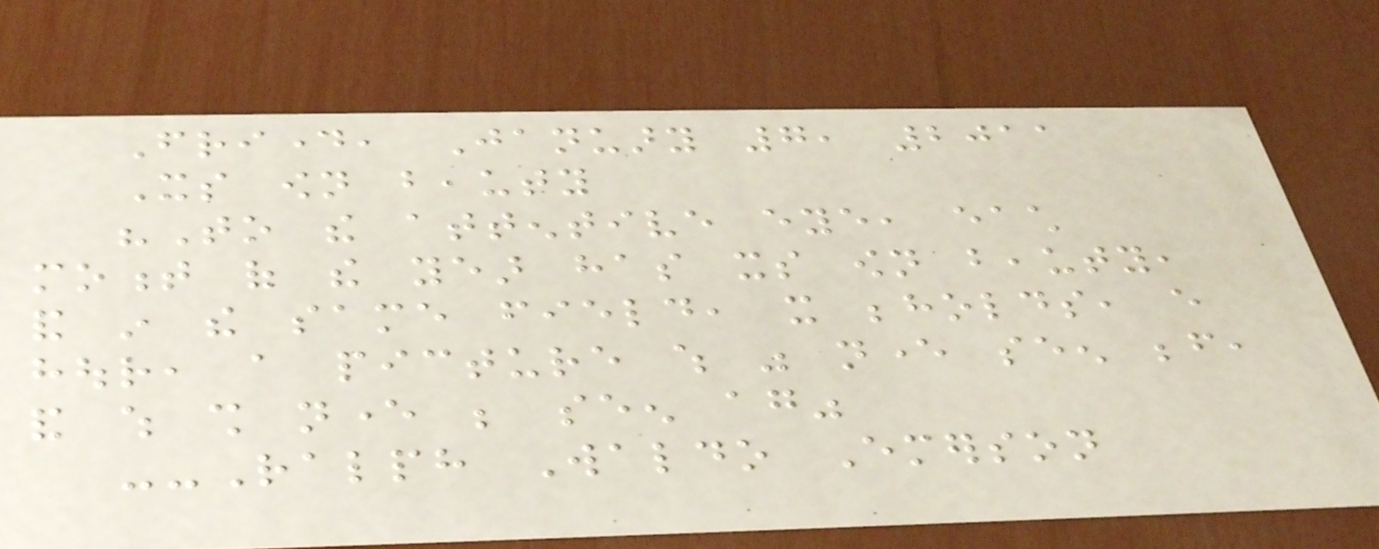Friday, January 7, 2011
Its own beauty
"To the attentive eye, each
moment of the year has its own beauty,
and in the same field, it beholds, every
hour, a picture which was never seen before,
and which shall never be seen again"
--Ralph Waldo Emerson
